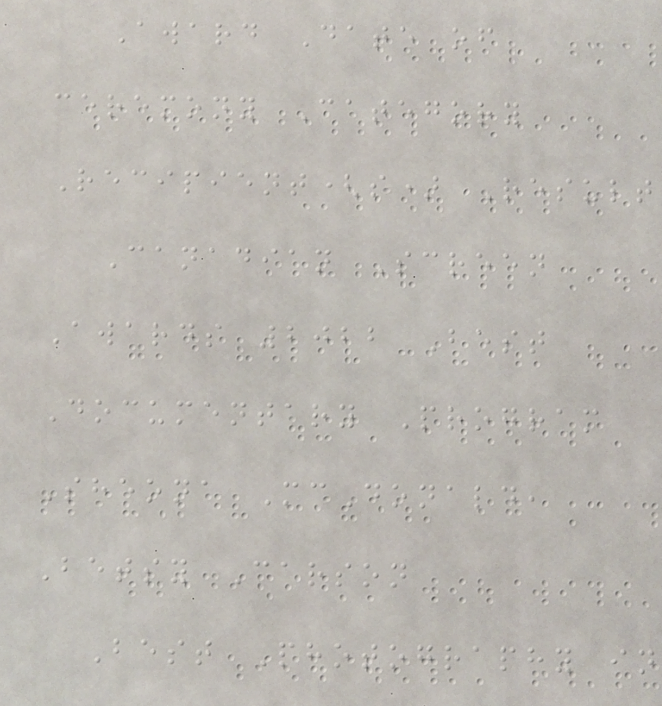Award Date of
ceremony Category
Recipient(s) Result
Canadian Screen
Awards 2022 Best
Documentary Program
Sheona McDonald,
Betsy Carson
Best Photography in
